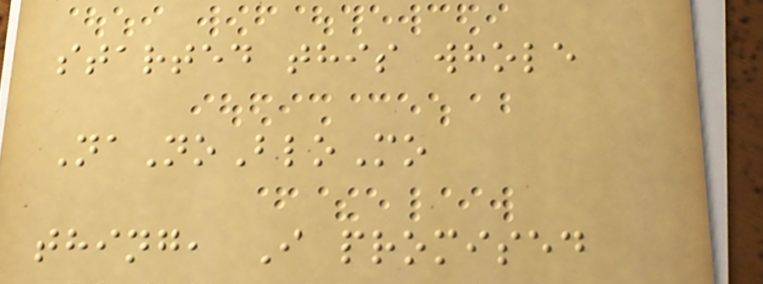started this whole
NaNoBloMo
thing, I promised
